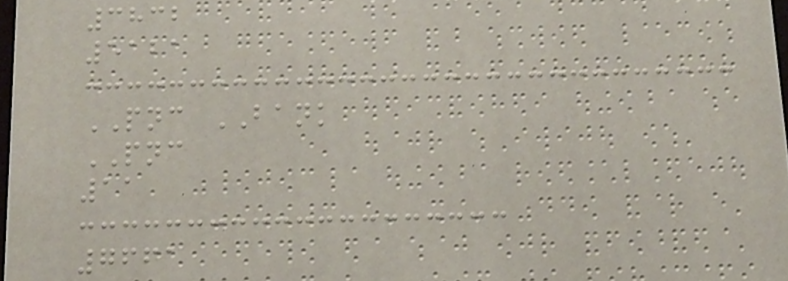3832
5121
PNC BANK
PNC
11
7661
